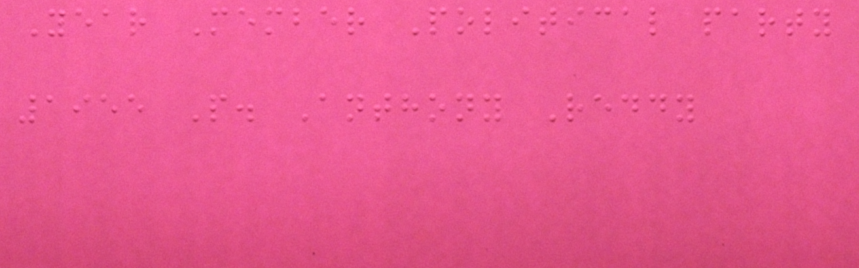Year Member Political party
1955 P. Anthony Reddy
